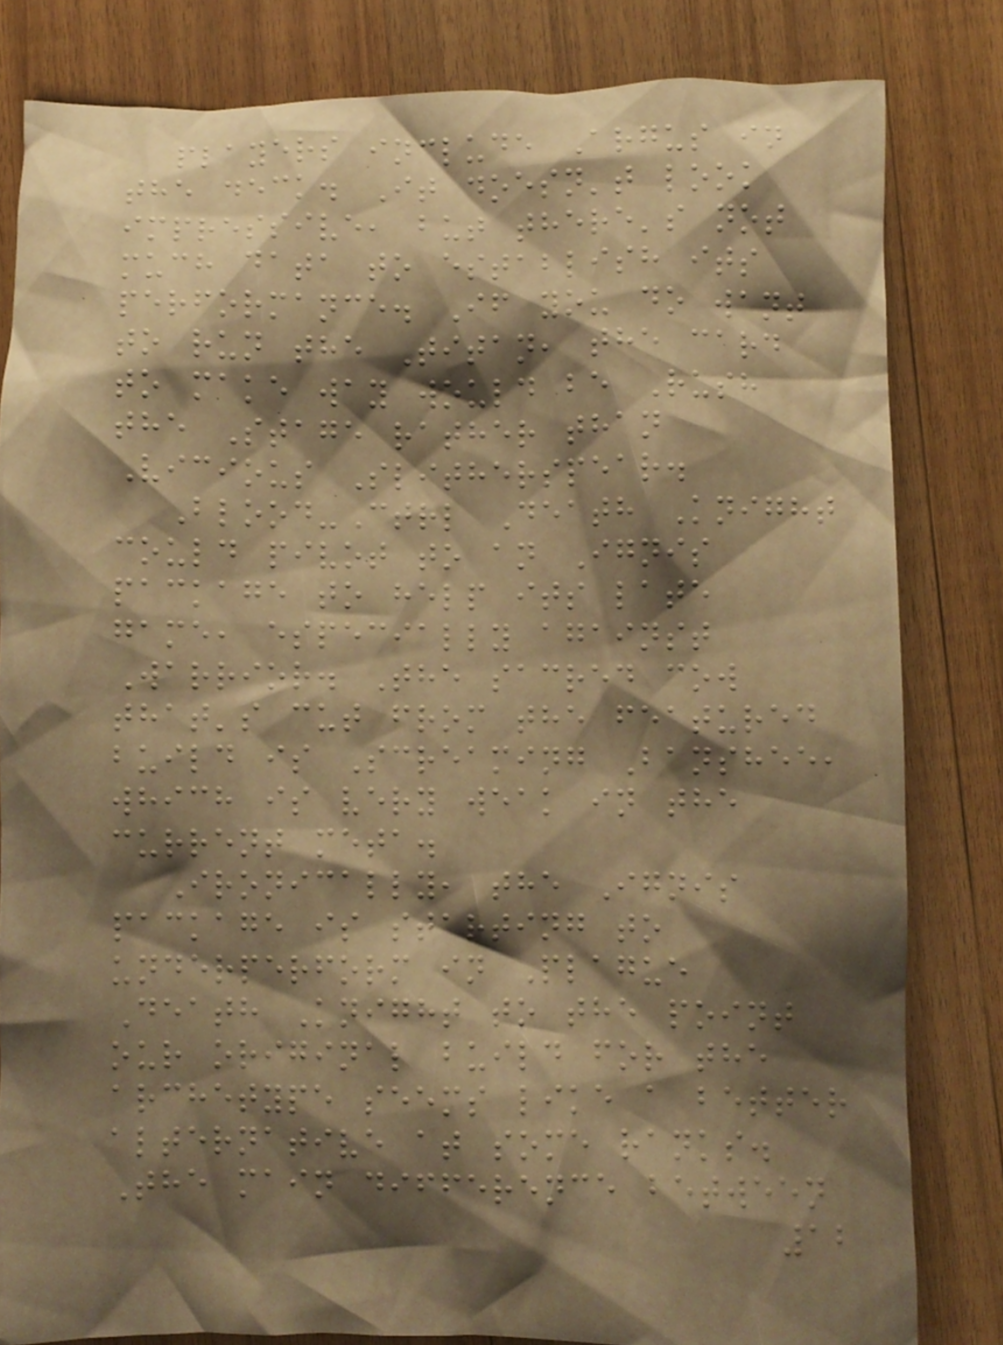players include Argus in
the deck. It doesn't look
impressive, but there's not
much data to establish its
performance. If you do want
to run the Titan, the card
to make way would be Rush
the Stage rather than
Vicious Slitherspear.
Blood-Ctrl Death Knight
could pivot to an Ignis
package to help its late
game, especially against
Warrior. The sacred cow
that's cut from the featured
build is Screaming Banshee,
which is very weak in the
current meta.
Ironically, the Ignis
package is starting to
underperform in Plague
Death Knight to the point
our original build for the
archetype seems like a better
alternative at some ranks.
The main difference between
12
